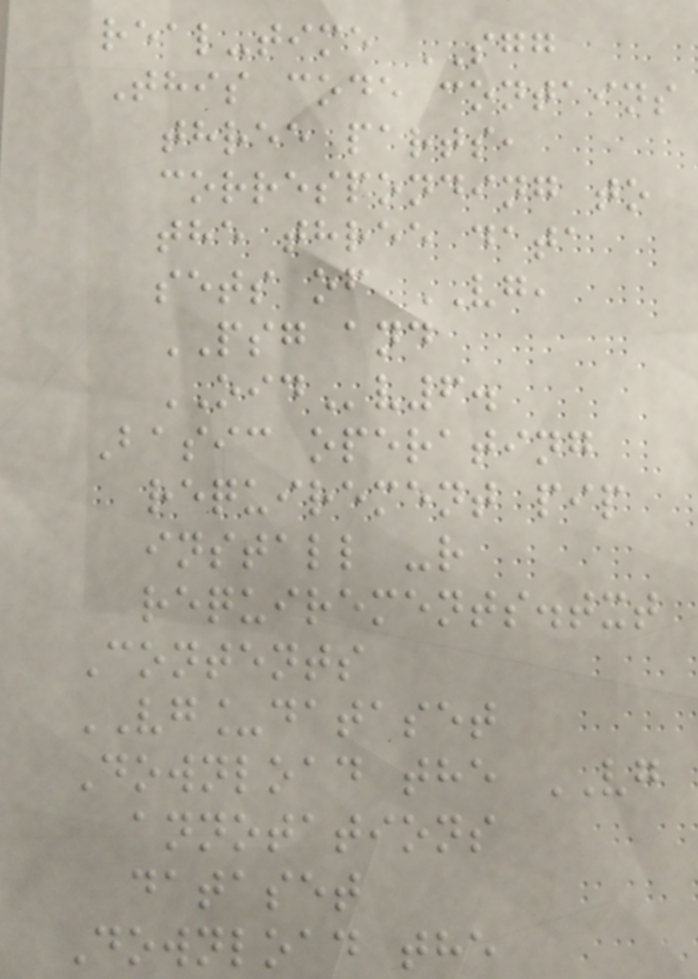real-time SGG
This code contains
three parts,
corresponding to
the three data
sets of VG,
PSG and
OIDv6.
Basic operating
requirement pip
install -r
requirements.txt
Contents
VG_dataset
Download the VG
annotations
dataset
Download the
